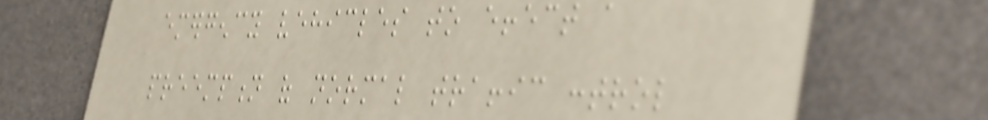emergency vehicles to effect a
preemption of normal traffic control
